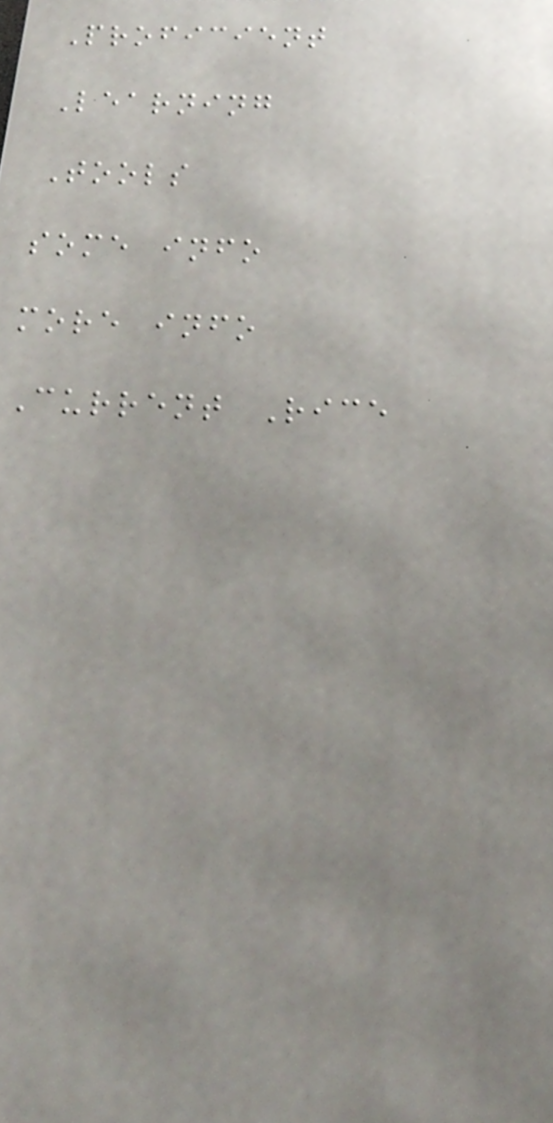Proficient
Learning
Tools
some info
more info
Current Rice
